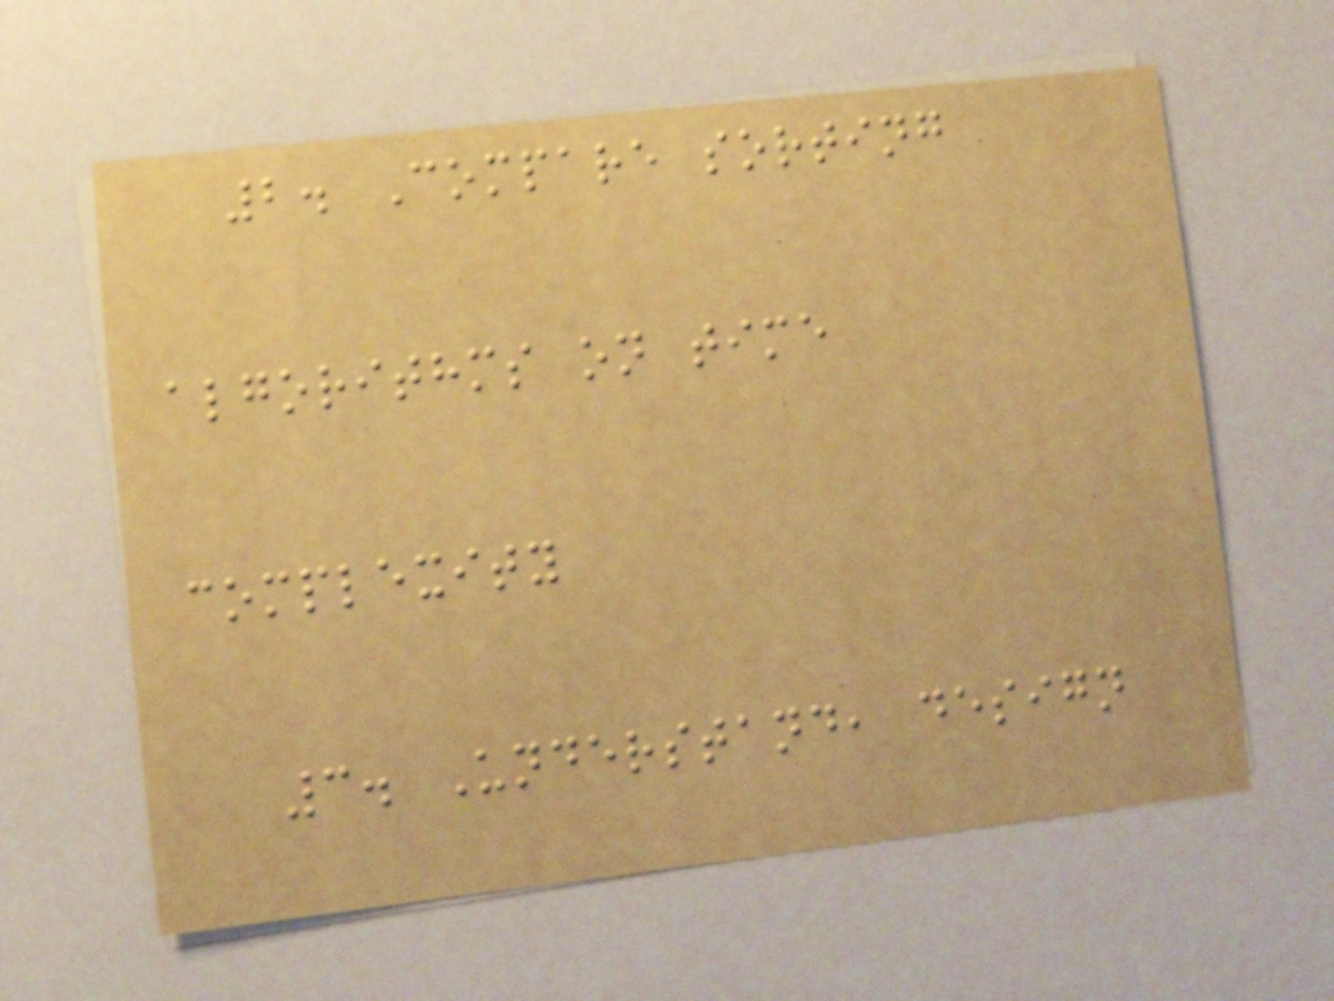2. Compare sorting
algorithms on time
complexity
3. Understand, design
